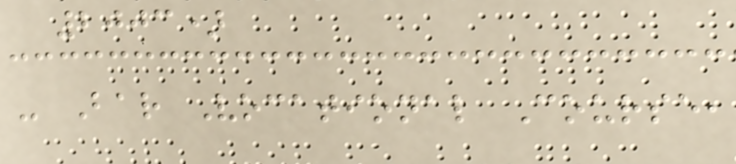2003)
- Bar Vocational Course,
